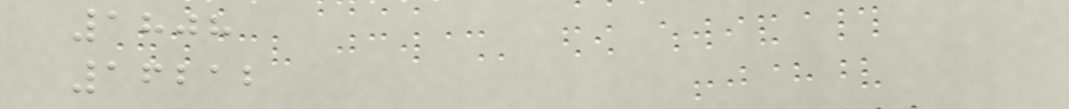1808
16212
